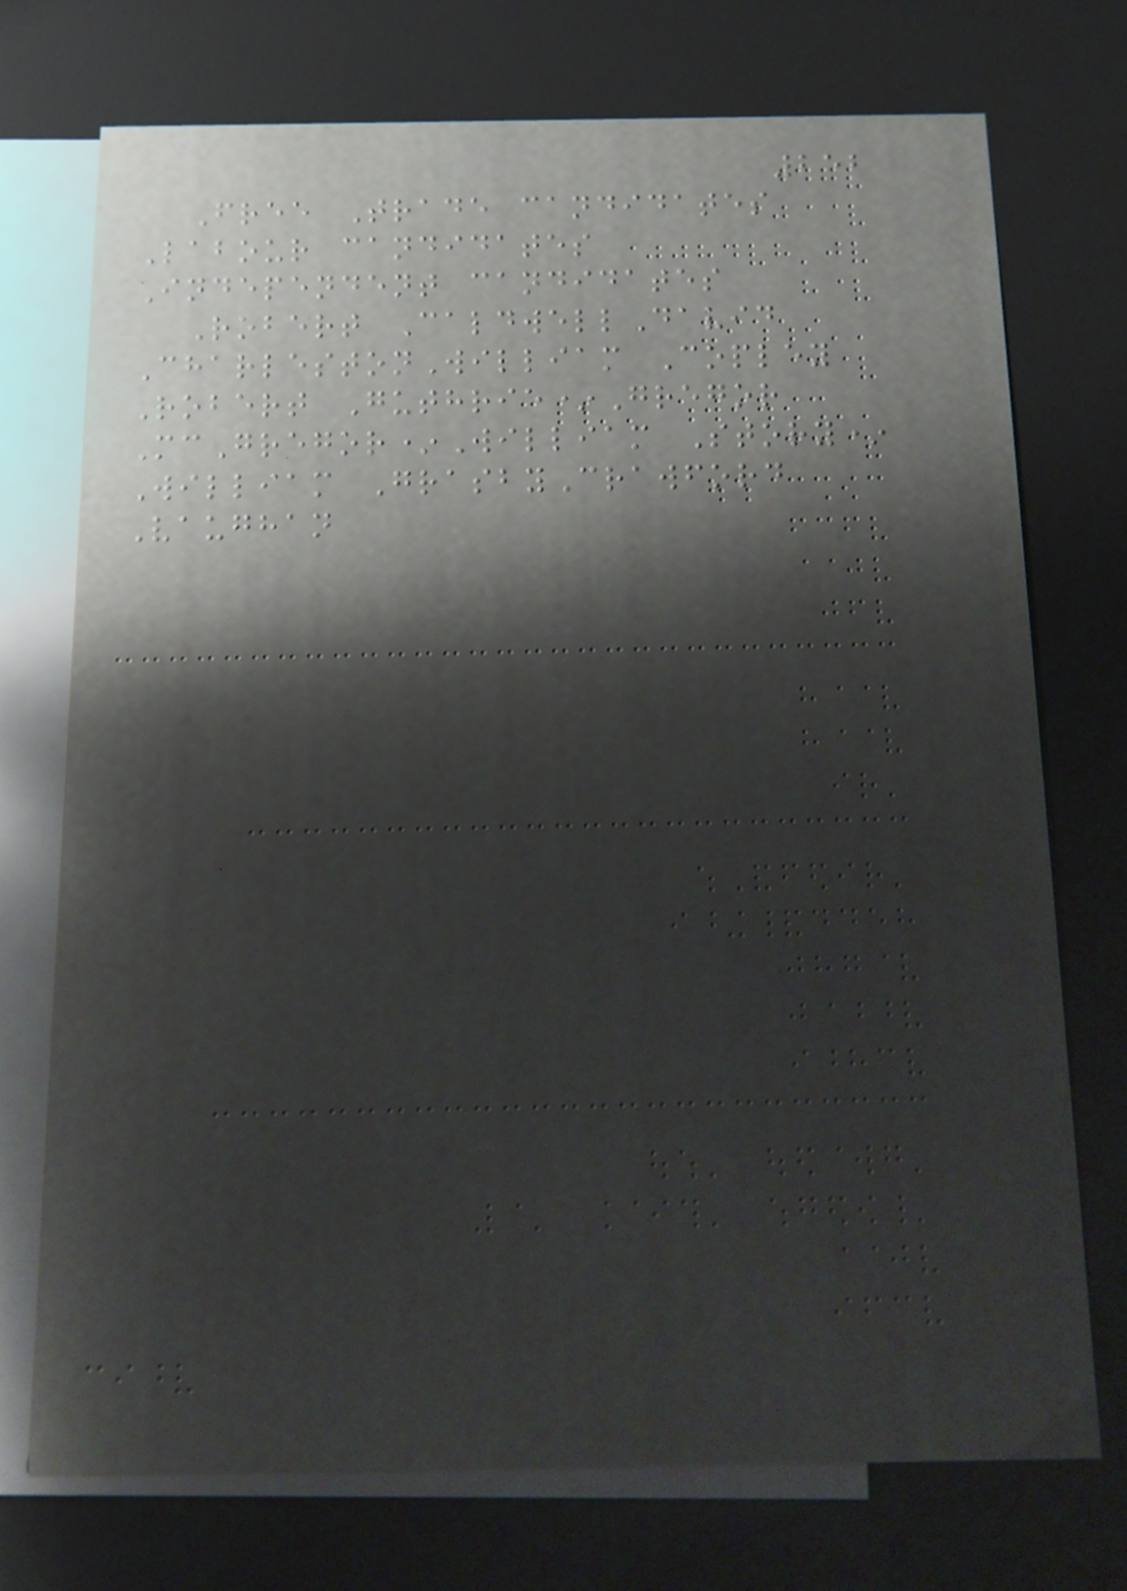252
Free Trade candidates
Labour candidates
Independent candidates
Robert CaldwellDavid
CharlestonWilliam Copley
Robert Guthrie*Gregor
McGregor*William Story*
William GrasbyCrawford
Vaughan
